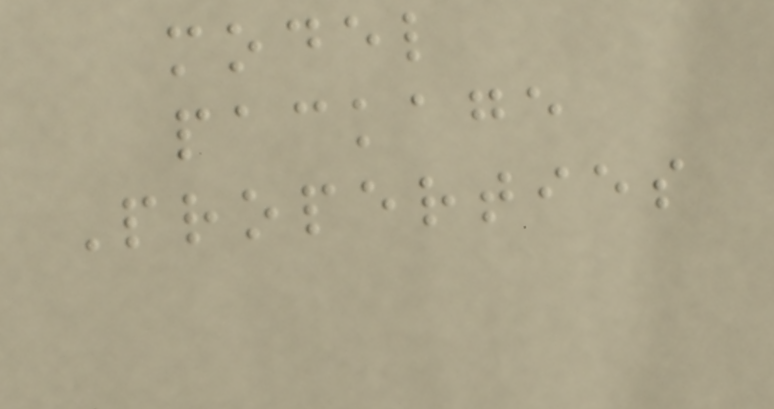model
package
Properties
